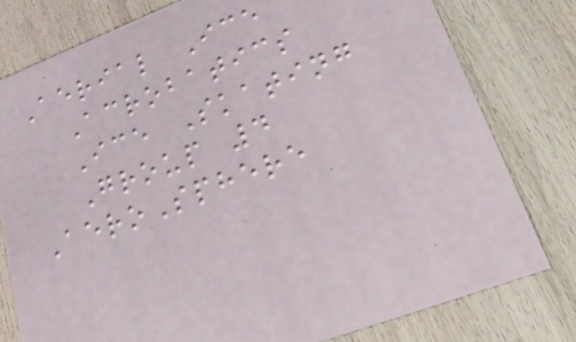Aerial Ice
Acrobatics
Ice Skating
Group 4
AeroSphere
